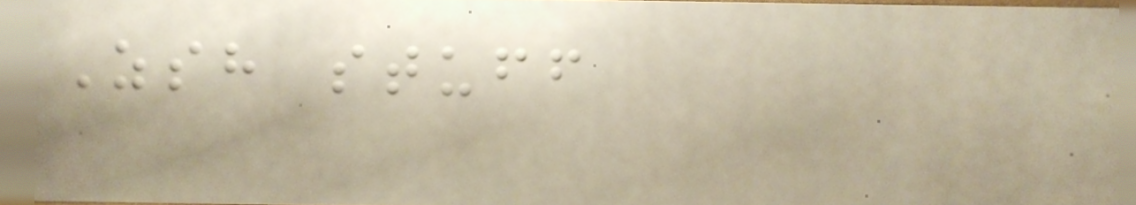Zsh stuff
